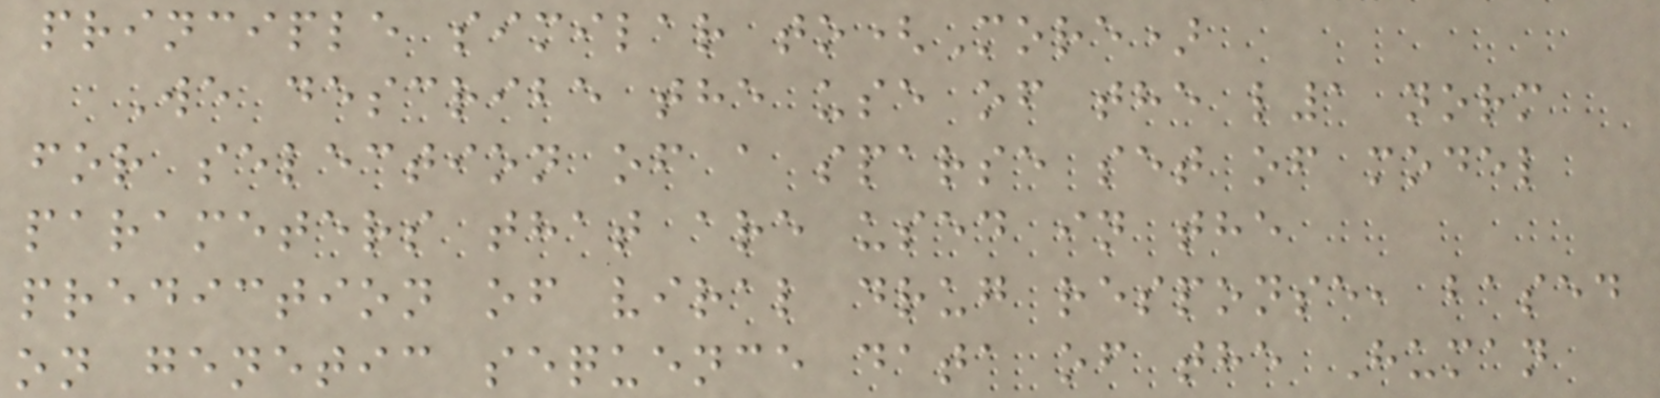principle similar to(More)
We describe the use of the l1 norm
for selection of a sparse set of model
parameters that are used in the
prediction of viral drug response, based
on genetic sequence data of the Human
